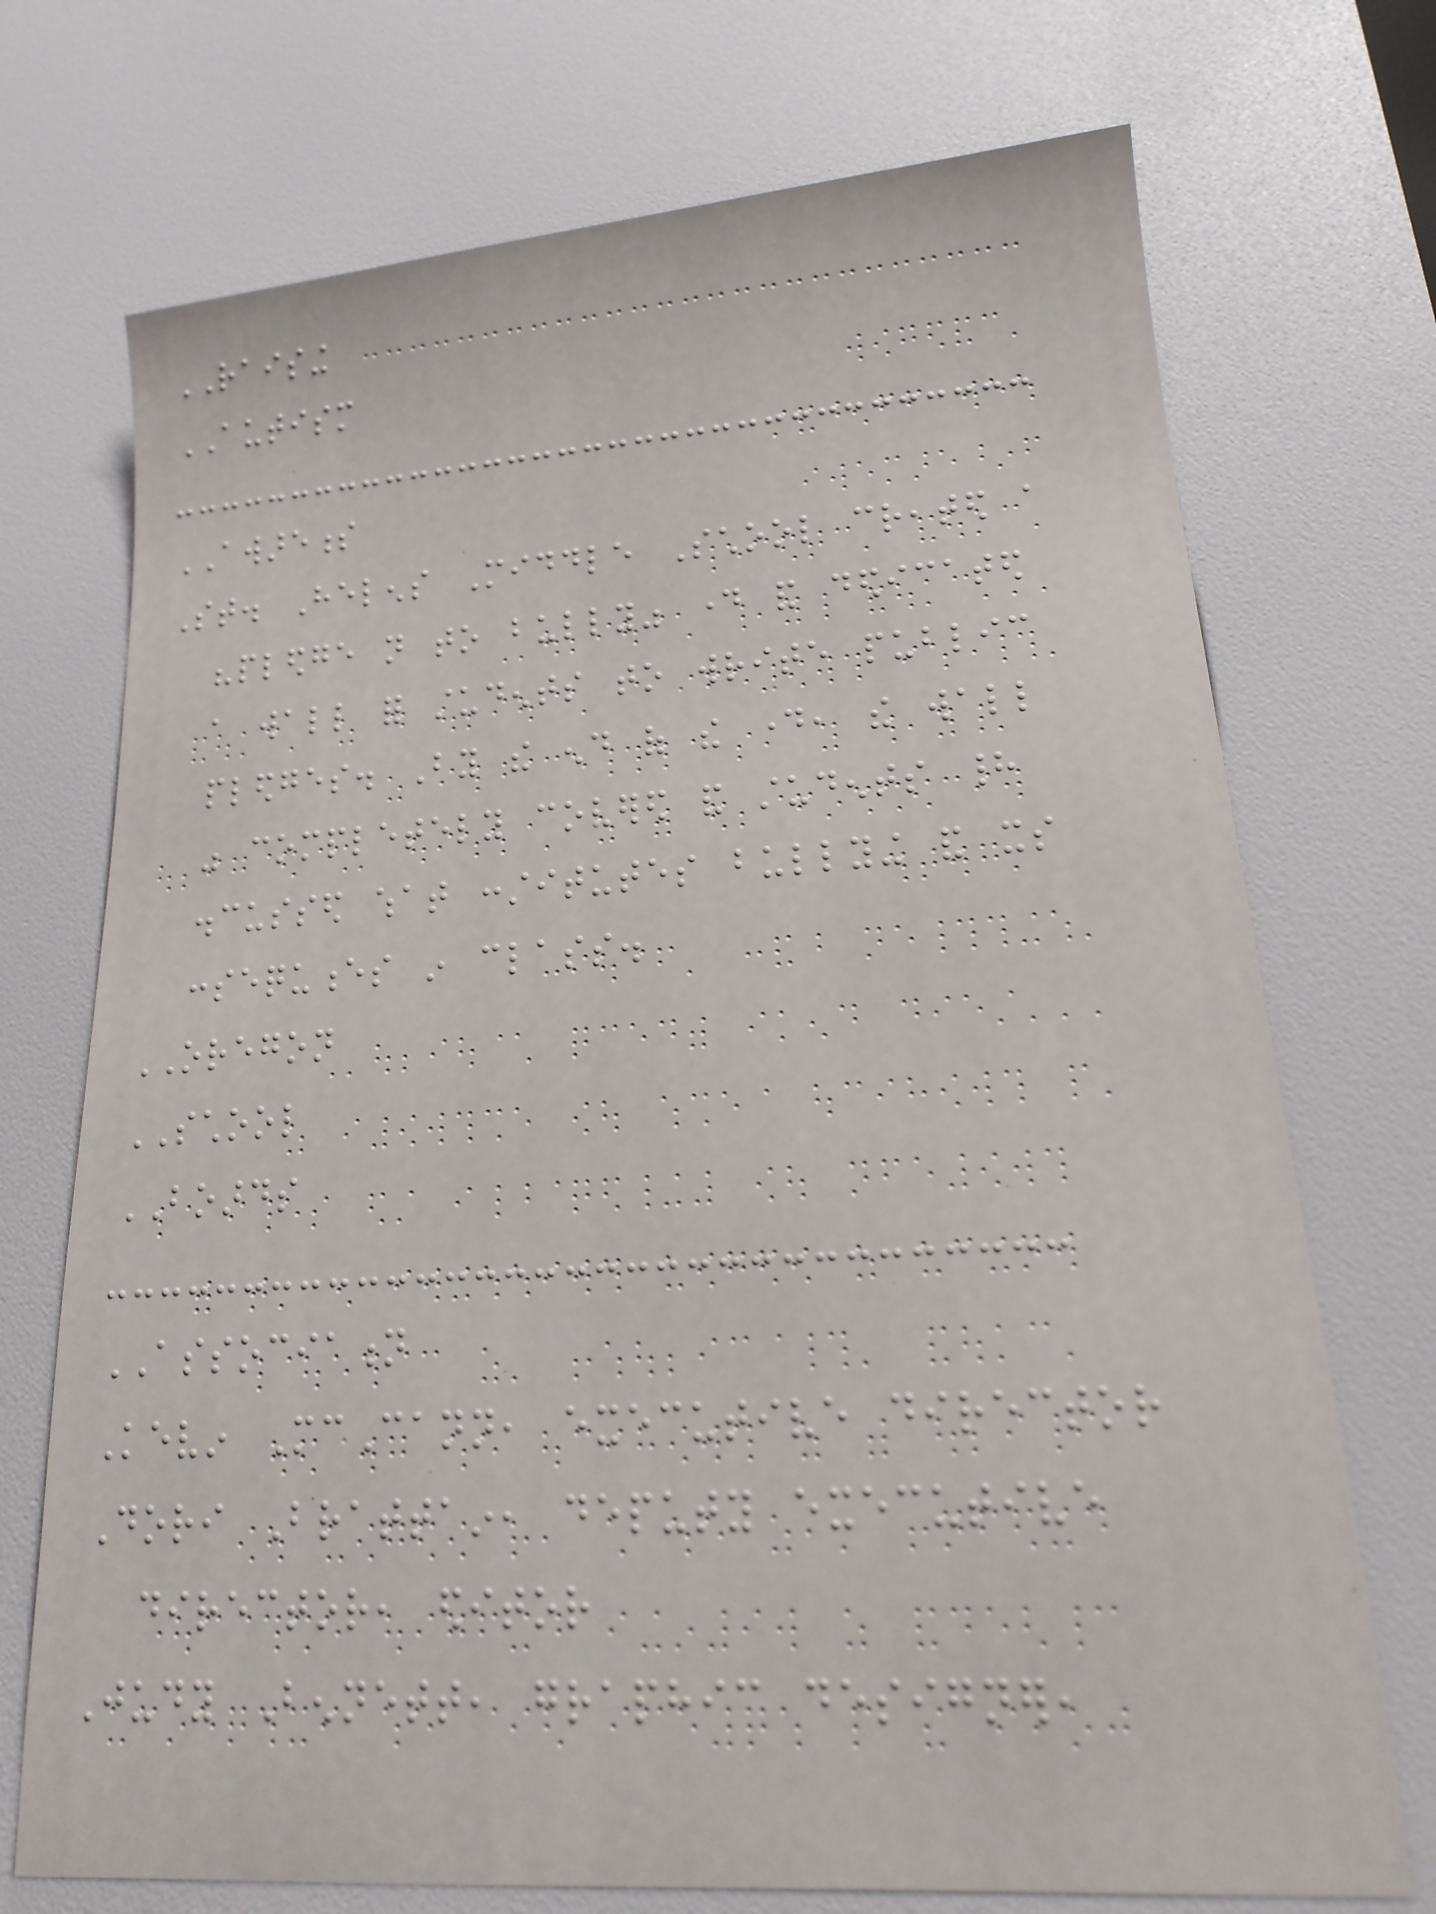RAISING
AUTISM
AWARENESS
St. Helens Middle School created a
"pledge not to bully" day and dedicated
a wall for students to write public
pledges. By the end of the day, the wall
was completely covered and students had
discussed what constitutes bullying and its
consequences in class.
OREGON
SCHOOL
BOARDS
ASSOCIATION
Kevin McCann, executive director
Dori Brattain, deputy executive
director, editor
Judy Bennett, graphic designer,
